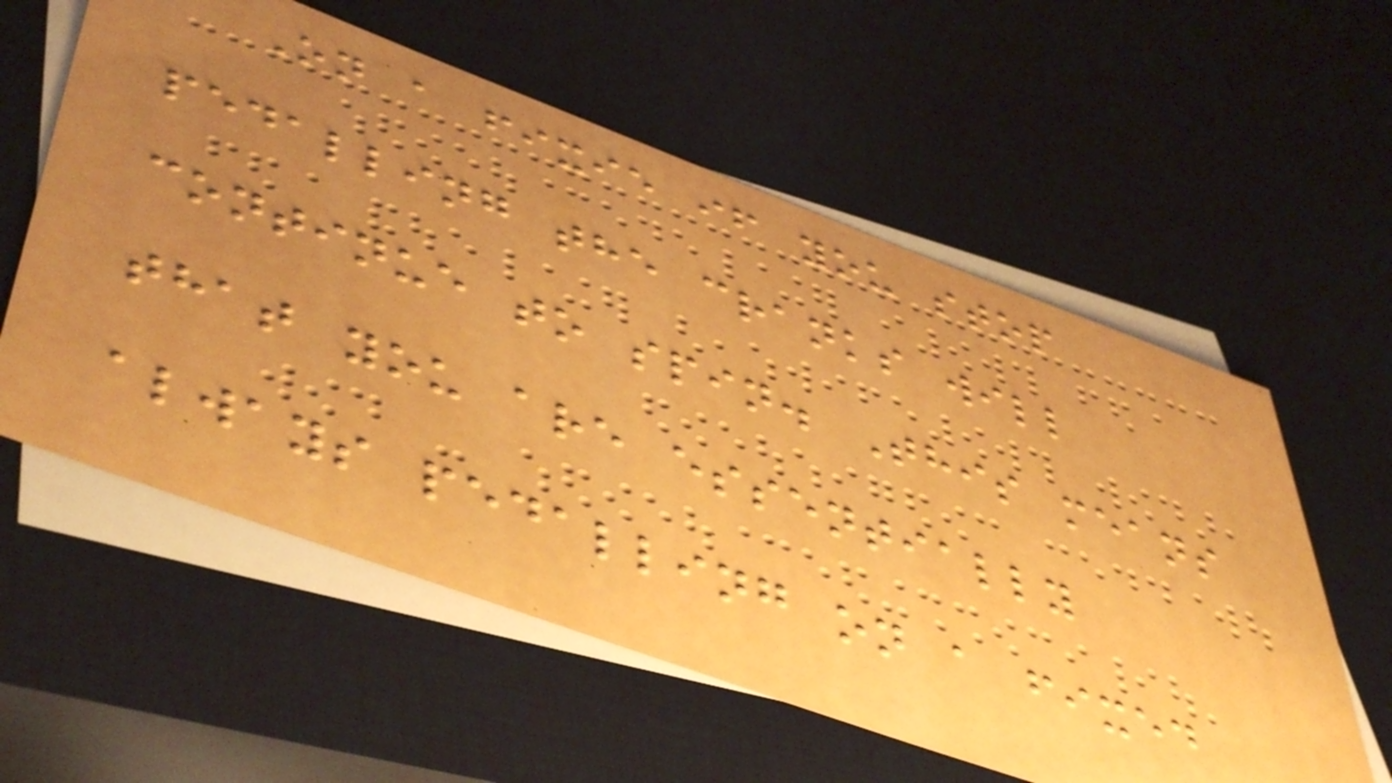On a fixie if you stop
pedalling the cranks will
continue to spin. This means
that you are essentially
always pedalling on a fixed
